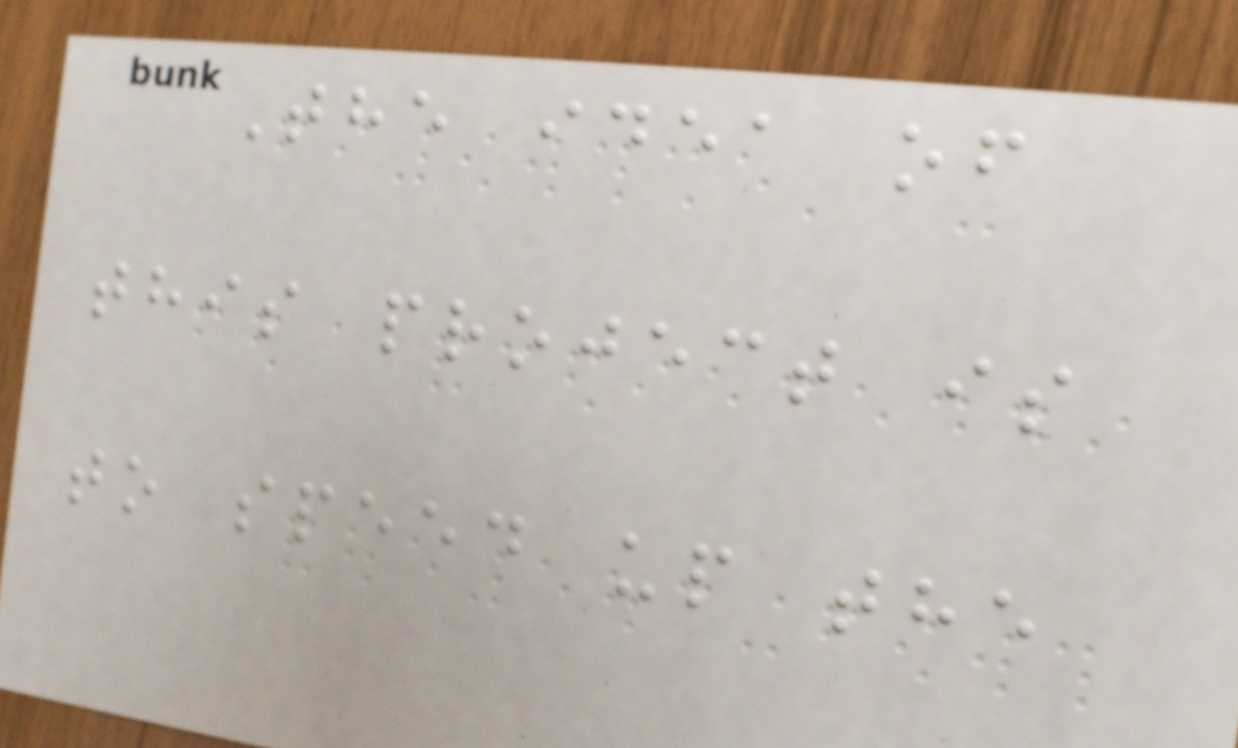The idea of
this project is
to speed up the
